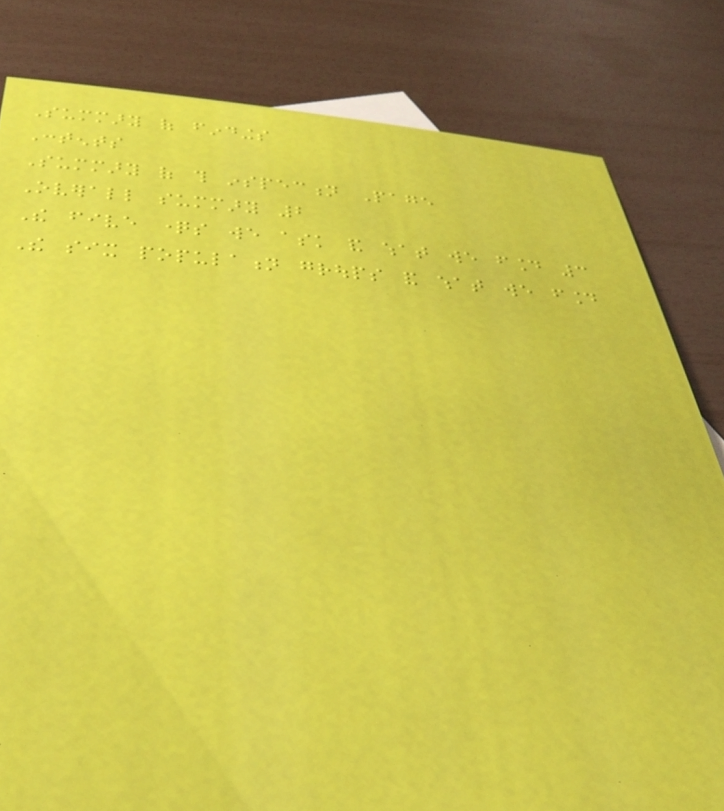Summary of findings
Contents
Summary of this inspection Page
Overall summary 2
The five questions we ask and what we found 3
The six population groups and what we found
